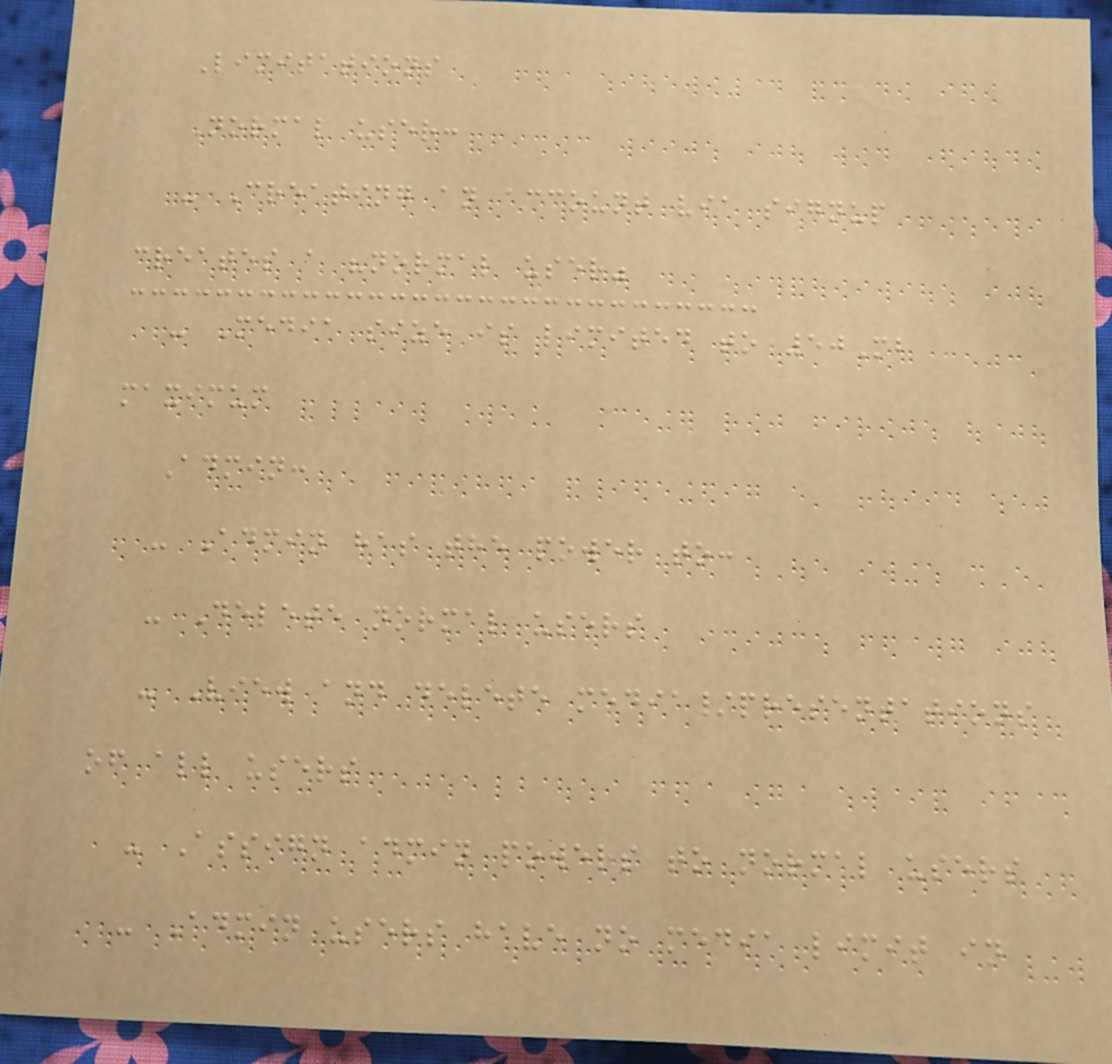Limitations
Normal user:
- Creating an account via signup
creates a "normal user"
- Media size is limited to 50Mb
maximum
Admin:
- Admin has the power to:
- Delete normal users
- View and delete media/presentations
of all users
- Assign admin powers to normal users
- Admin users have no media limit in
